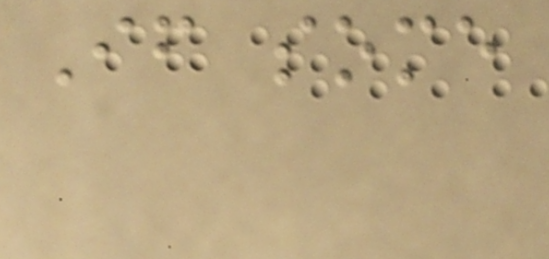If some
